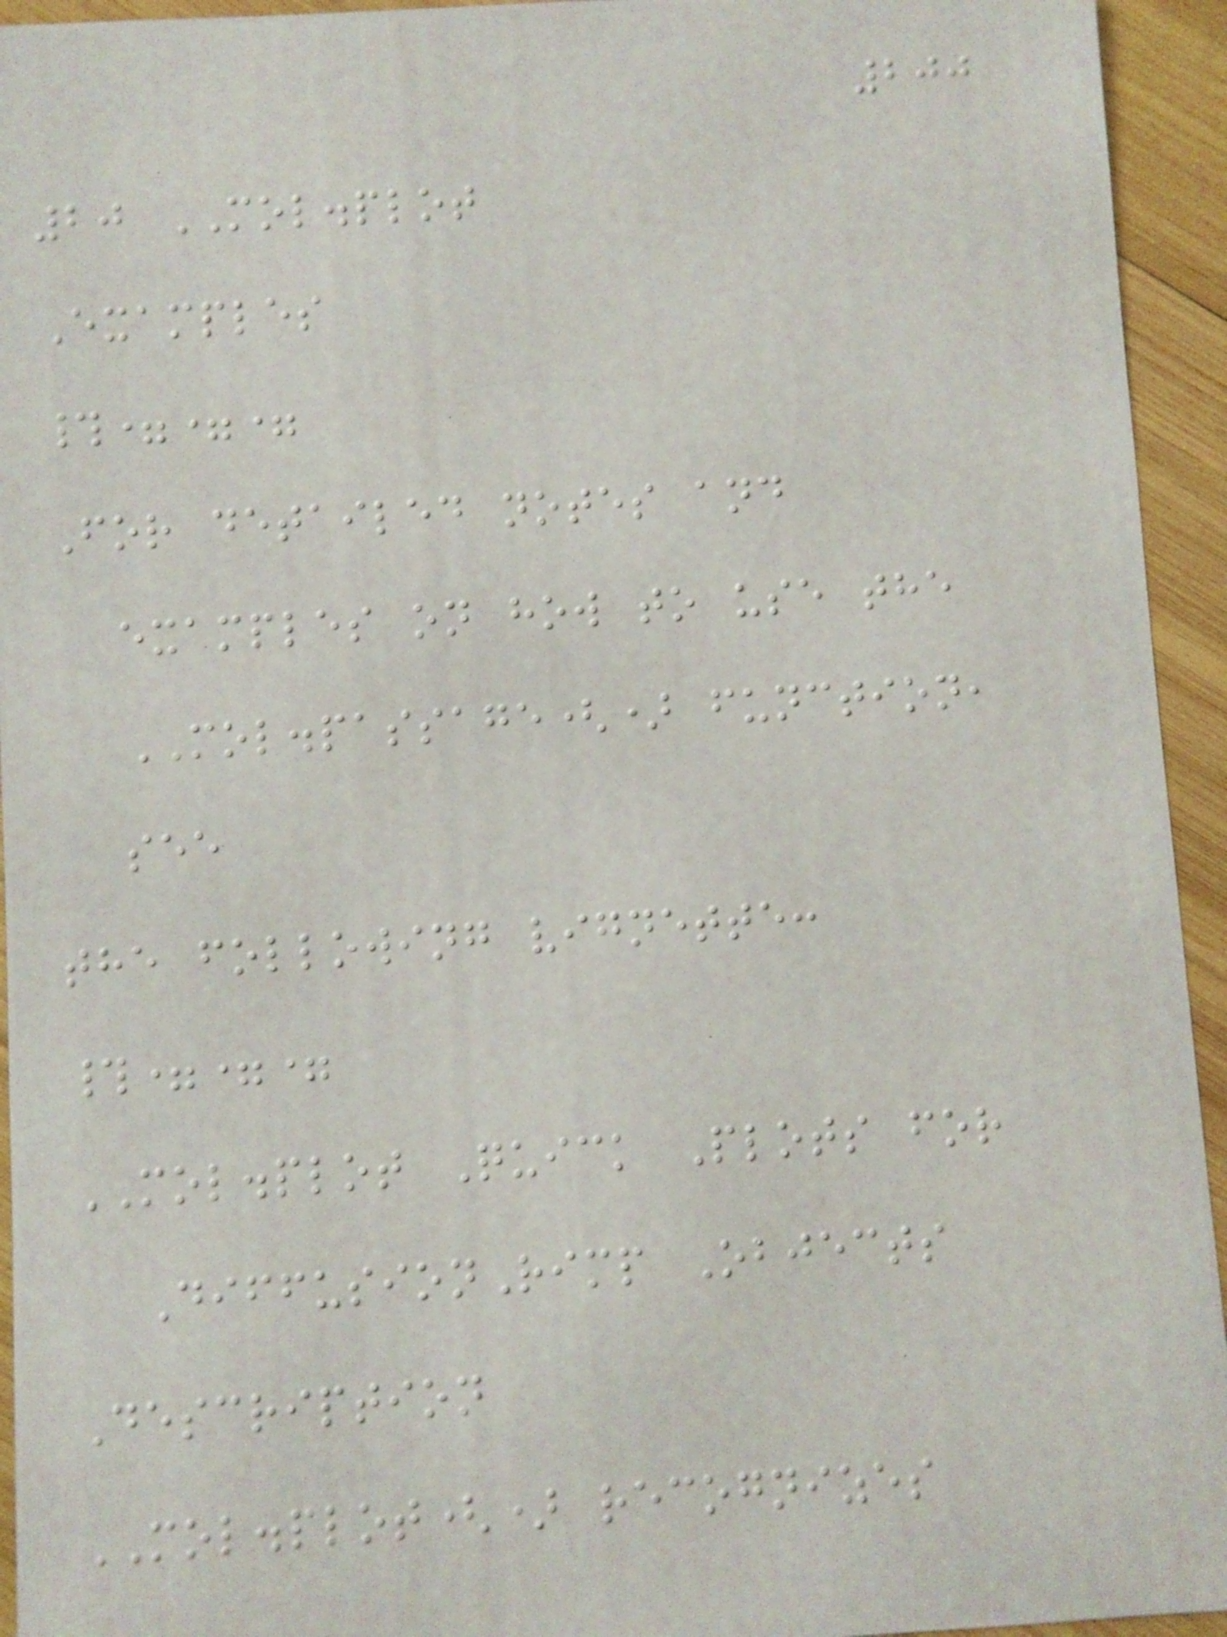200
20 MOL.plot
Examples
#===
For detailed notes and
examples on how to use the
MOL.passage() function,
see
the following vignette:
#===
MOL.plot Quick Plots for
DiffusionRimp Objects
Description
MOL.plot() recognizes
